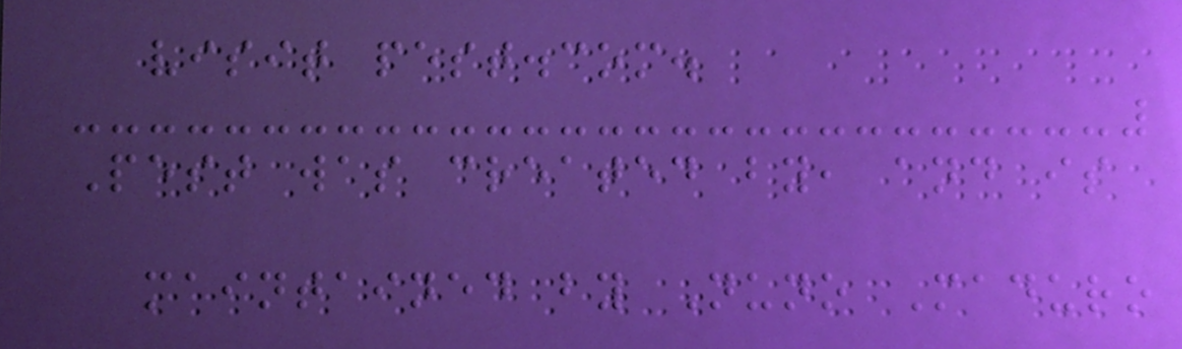visit pest.com.
Pest was created by, and is
maintained by Nuno Maduro
